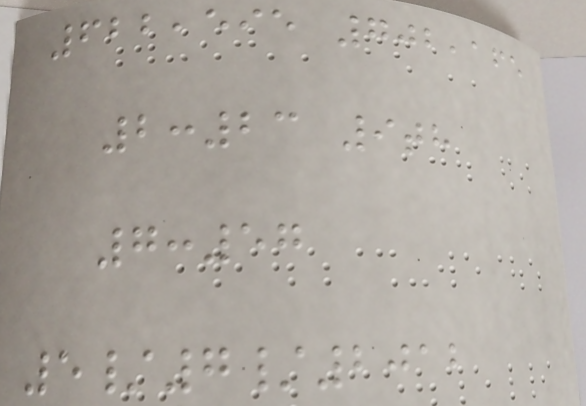622,595 702,165
2:23 9th
7:57
5/7/2012
